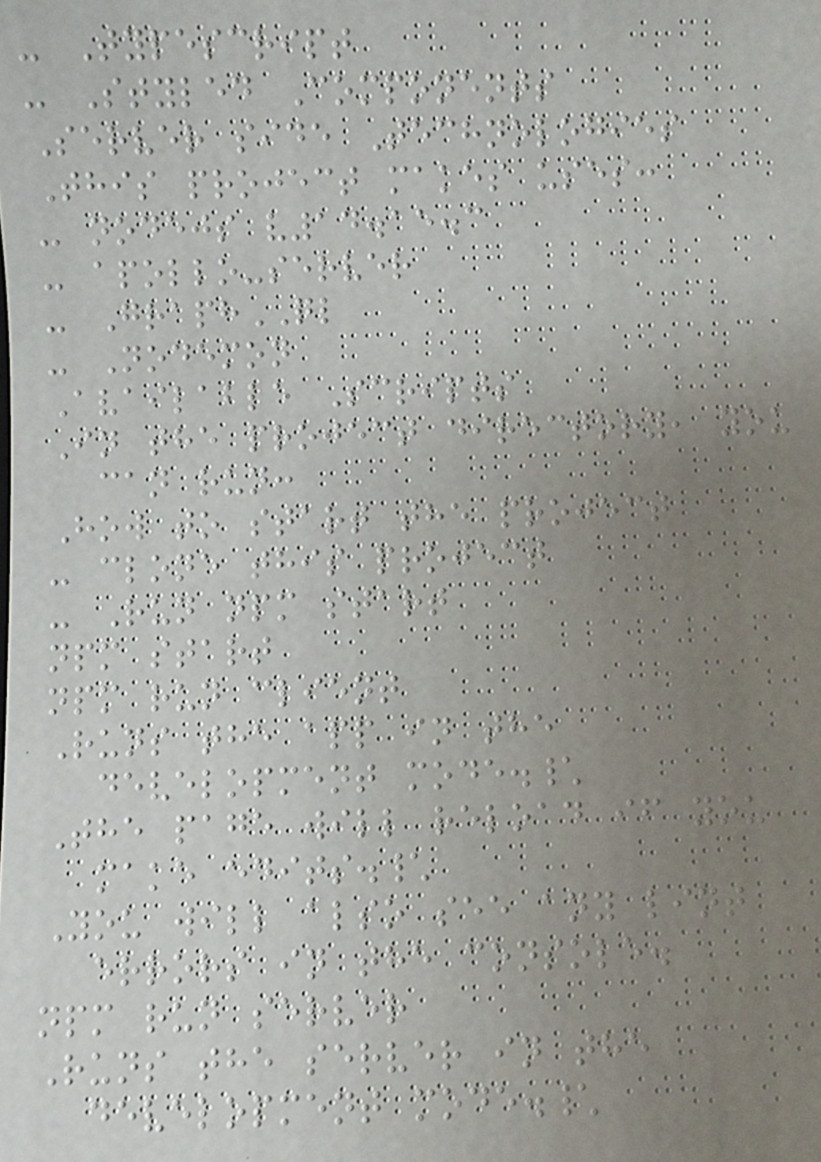- Typescript
- Styled Components
Server side Technologies
This project makes uses:
- nodejs v14.15.3
- apollo-server
- GraphQL
- Nodemon
Available Scripts
In the project directory, you
can run:
How to start the project
- clone this project
- Run npm start
npm start
npm run client
Runs the app in the
development mode.\
The page will reload if you
make edits.\
You will also see any lint
errors in the console.
npm run server
Runs the server in the
development mode.\
